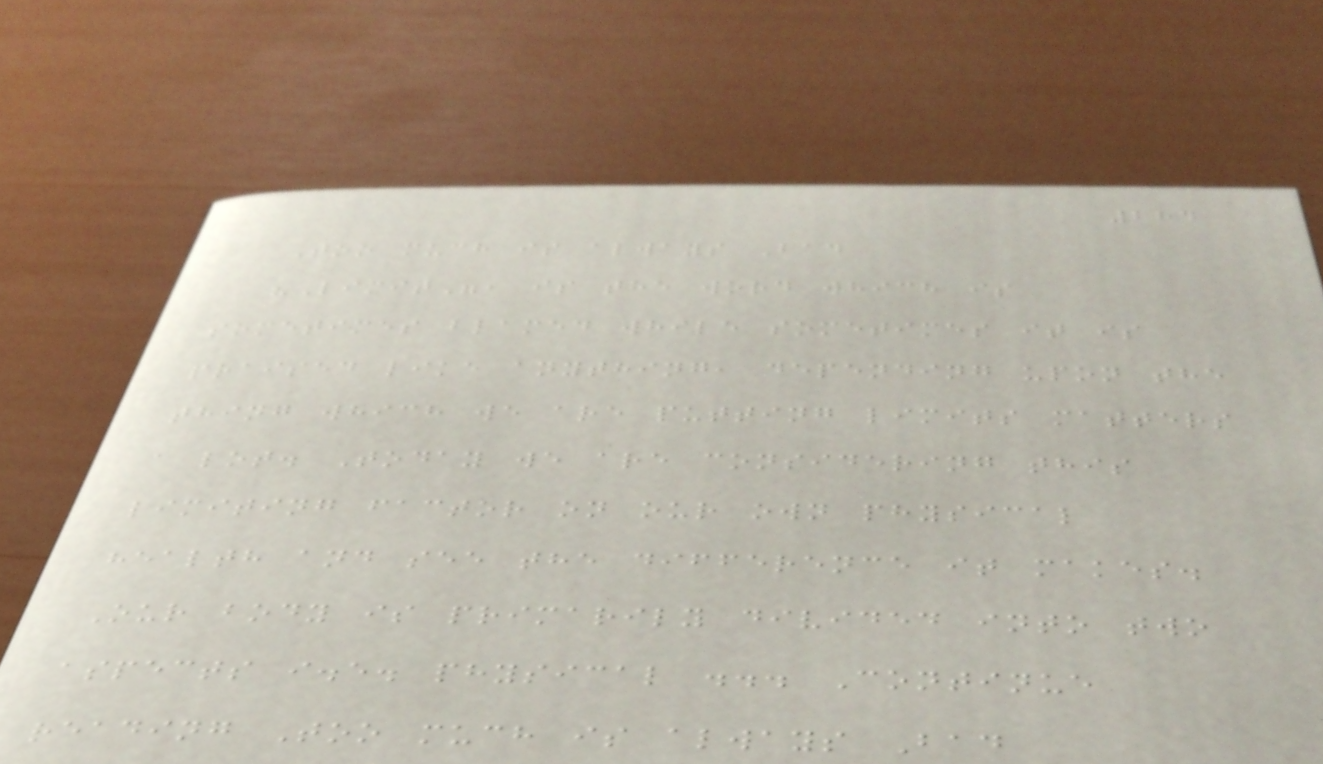284
Too much is always Bad
"Limit", is the word which is
sometimes blamed while sometimes it is
praised like anything, depending upon the
thing which we are putting limits matters
a lot. Today we are considering this
limiting factor on our own physical
health and see the difference it makes.
Our body is primarily divided into two
aspects i.e. physical ... Continue
reading Too much is always Bad
